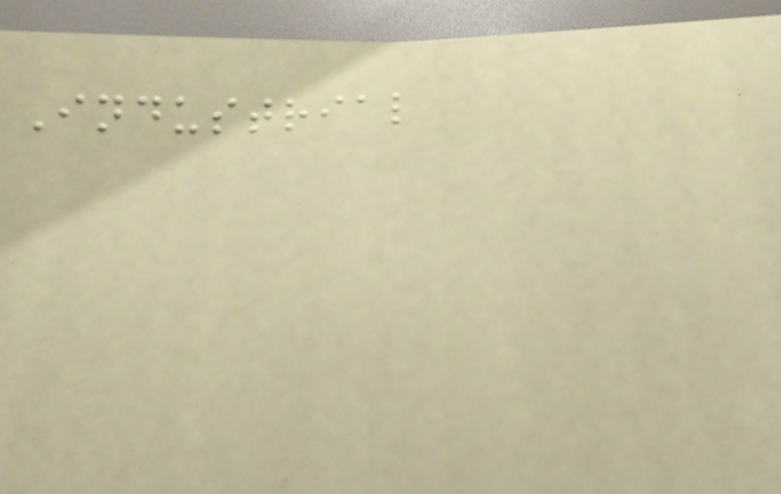Industrial
